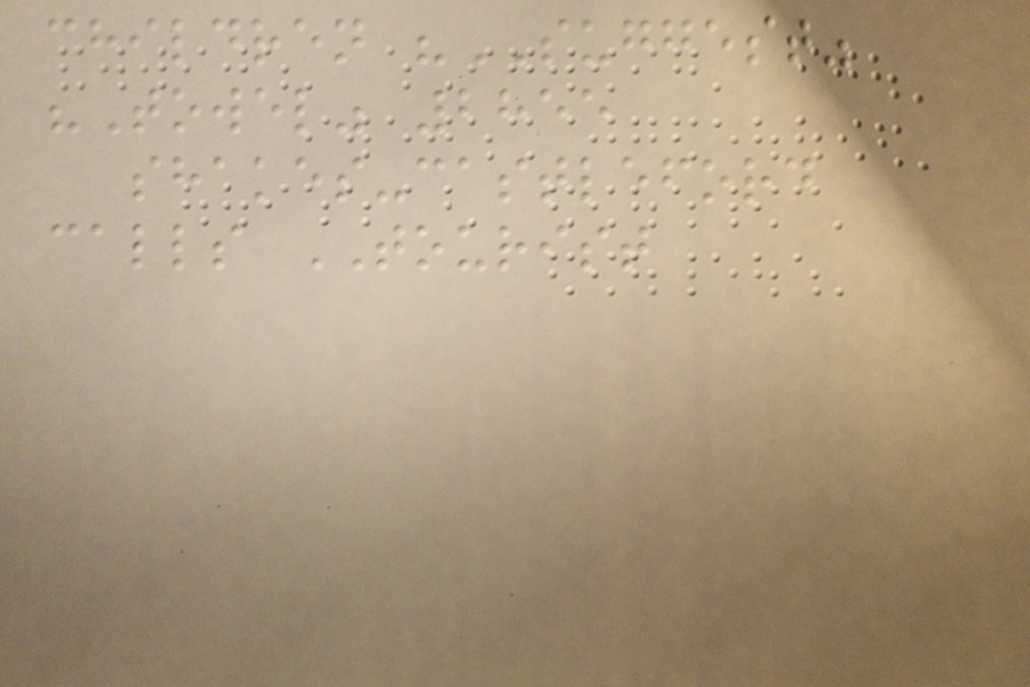children "SUGGEST"
"Towel" 2855
shakes-castleford
calls TOURIST
